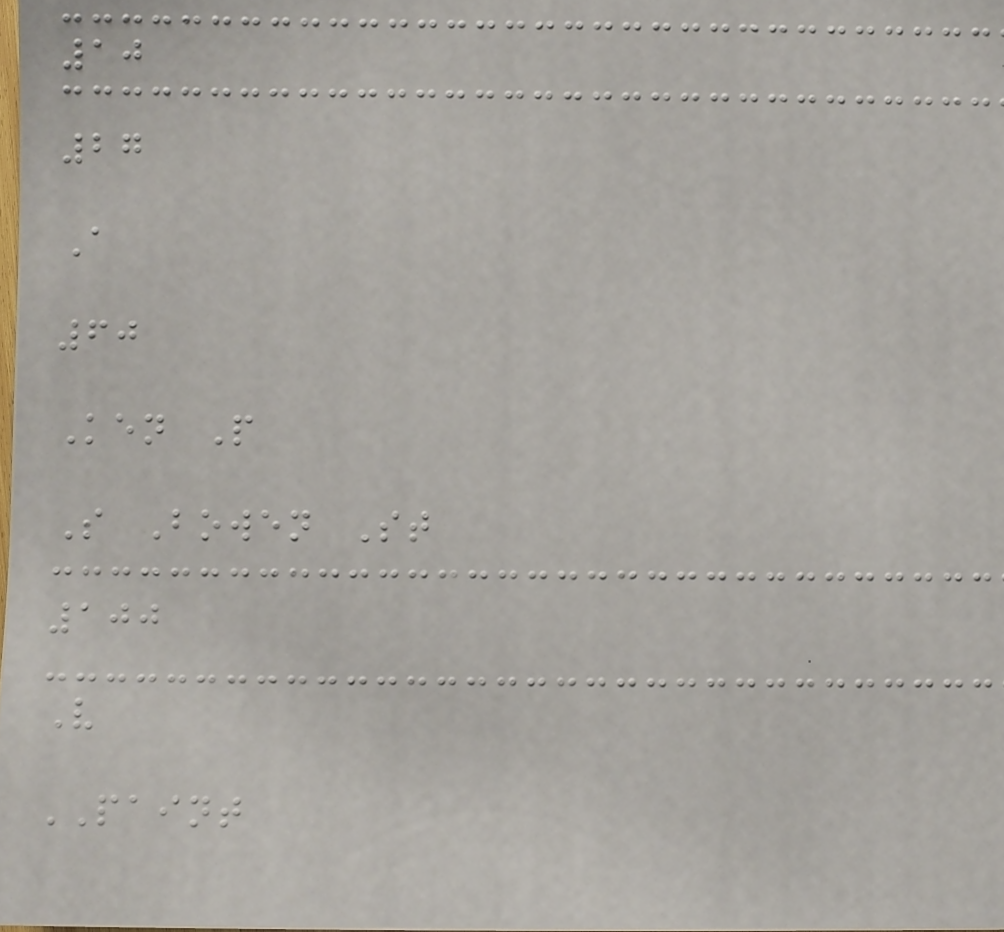10
27
A
60
Ken P
S Bowen St
100
V
PAINT
